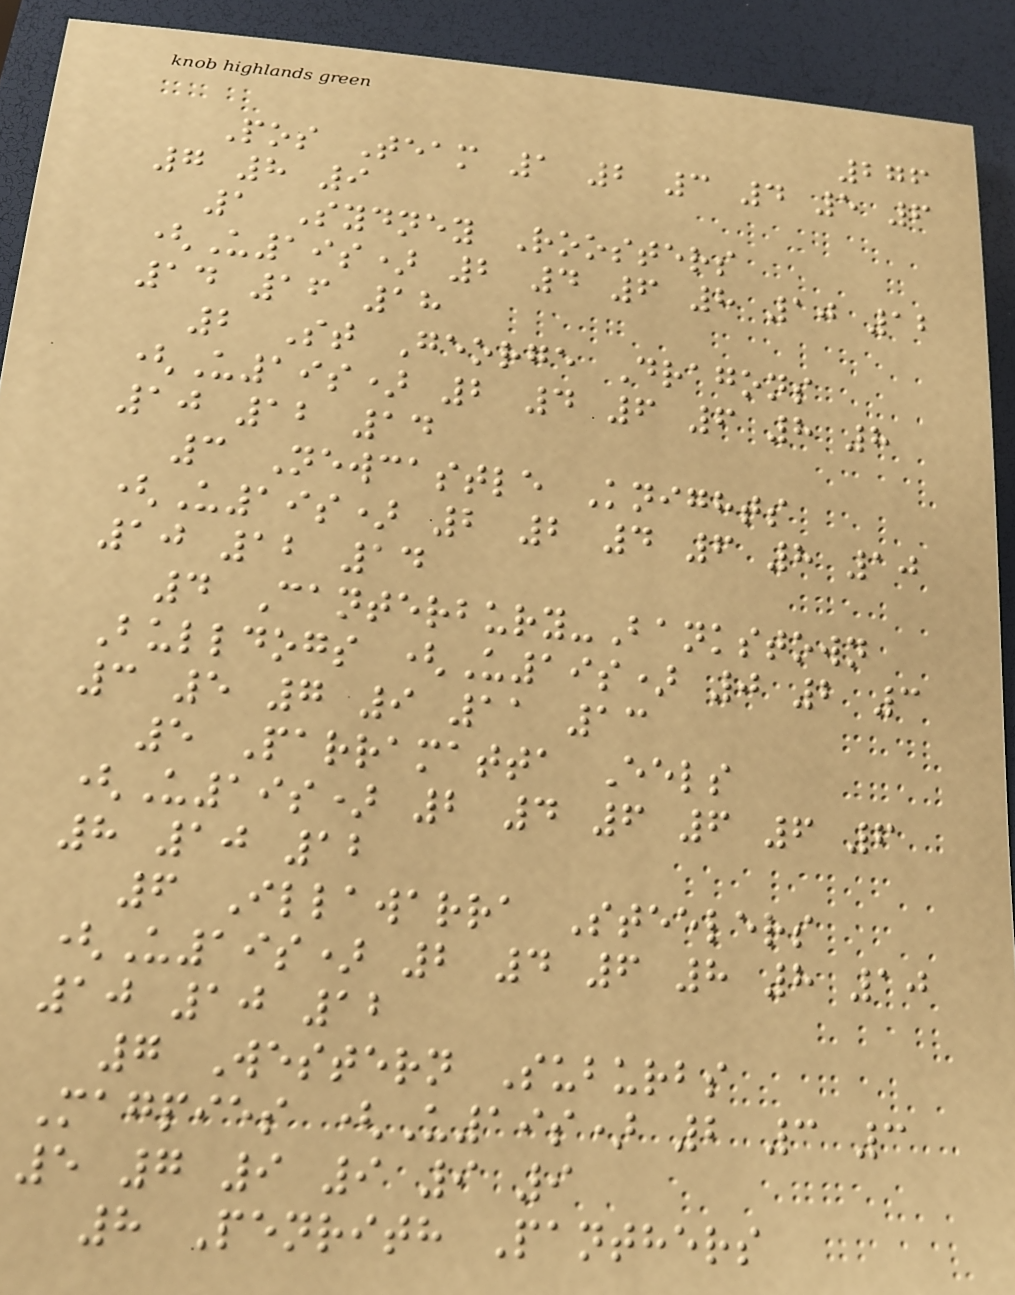276
Pos Team 1 2 3 4 5 6
7 8 9
1 Sydney Roosters
(U19s) 2 4 6 8 10 12
14 16 18
2 St George Dragons
(U19s) 2 4 6 6 8 8
10 12 14
3 Newcastle Knights
(U19s) 2 2 4 6 8 10
10 12 14
4 Canterbury-Bankstown
Bulldogs (U19s) 0 2 3
3 5 7 9 11 13
5 Parramatta Eels
(U19s) 2 4 6 6 6 6
8 10 12
6 Illawarra Steelers
(U19s) 2 4 6 8 8 10
10 10 12
7 Western Suburbs
Magpies (U19s) 2 3 3
5 7 9 9 9 9
8 Penrith Panthers
